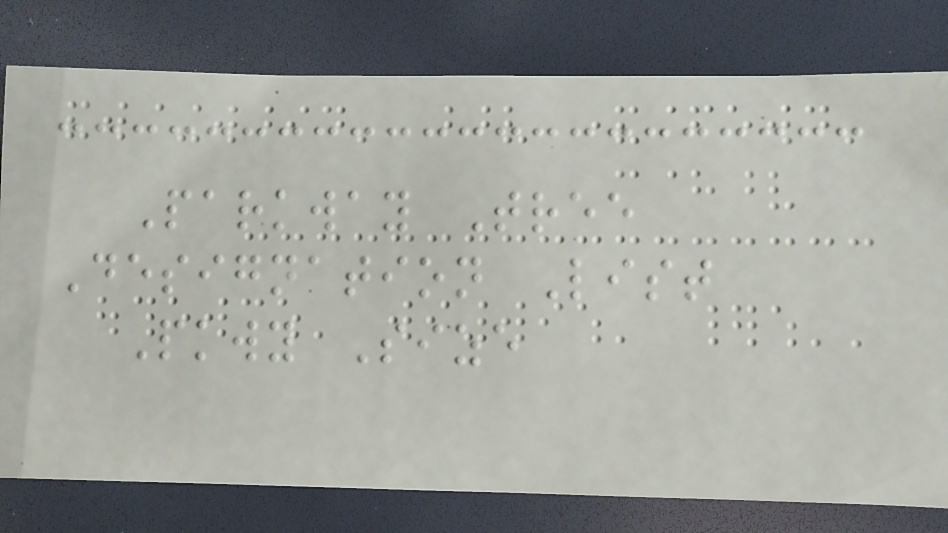Parkway Tree
Designation List
Pkwy Size
